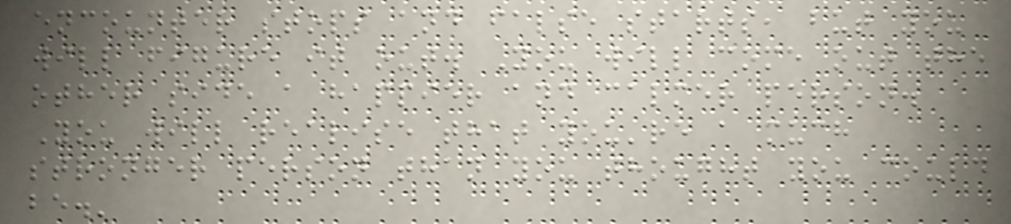encounter stops and false starts, but you
will figure it out. You will come out the
other side a happier and calmer person.
You will realise that you're a much
stronger person than you thought you could
be.'
